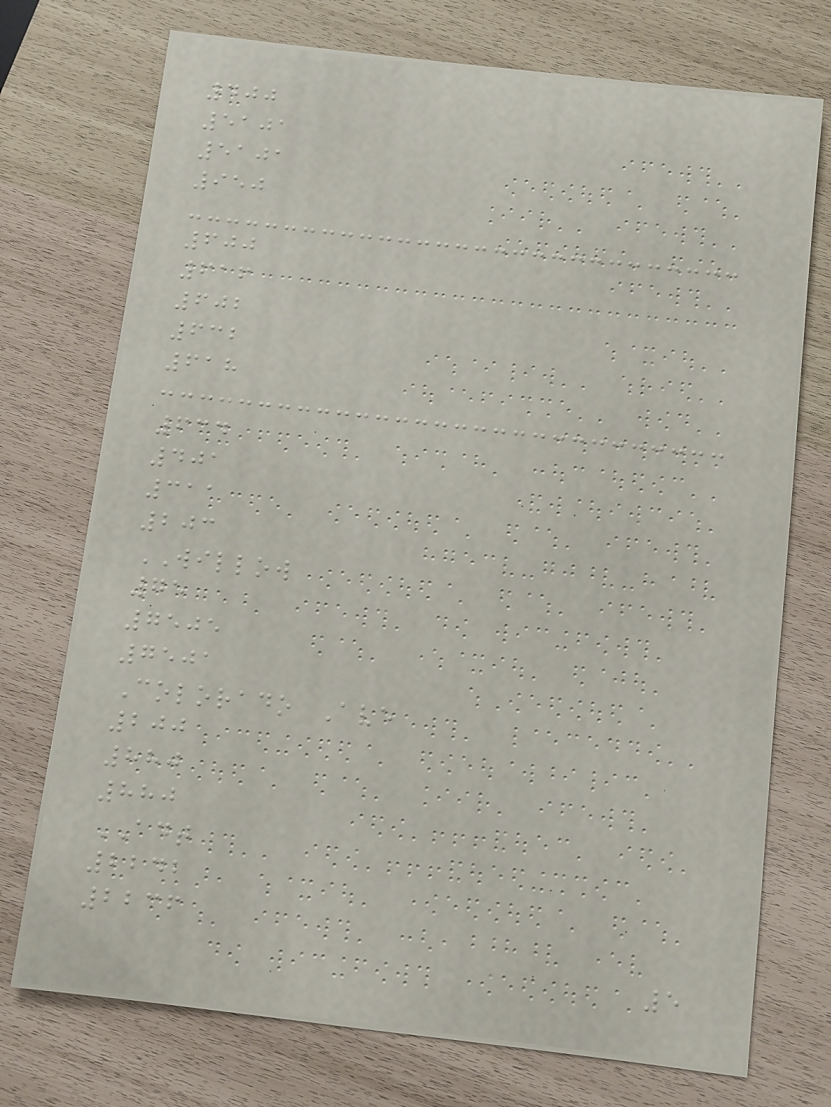400
5101
5101
950
600
616
602
632
618
634
401
311
203
WILLOW
75
7505
7501
Colorado Ave
200
880
880
ADT
2242
2236
5
